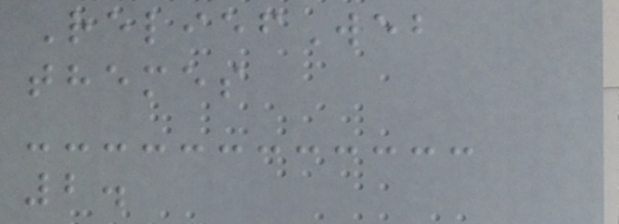ReliefWeb
themes
2.
